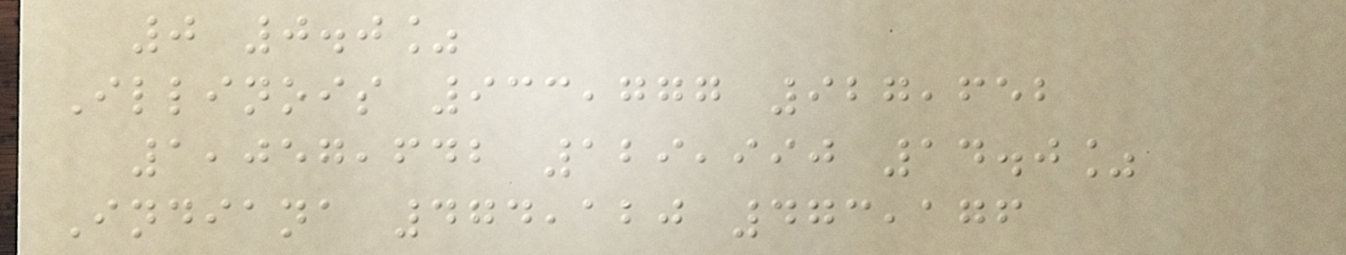0 0.0%
Illinois 933,777 927,652
1,057,642 129,990 14.0%
Indiana 474,120 473,176
